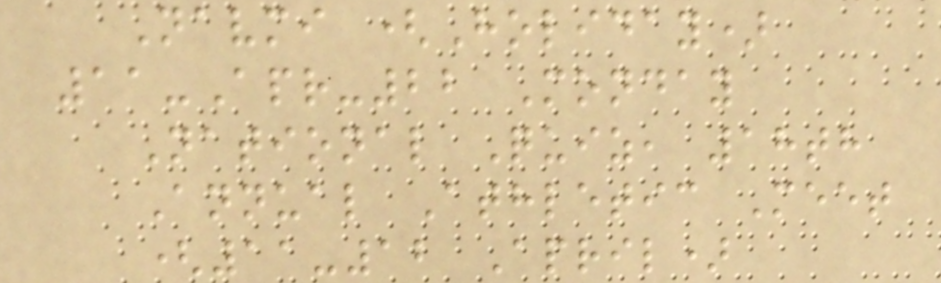Navmi (Holiday)
11-Apr-22 Monday
National Quiz, 18th
Annual Athletic Meet
(11-12 April)
